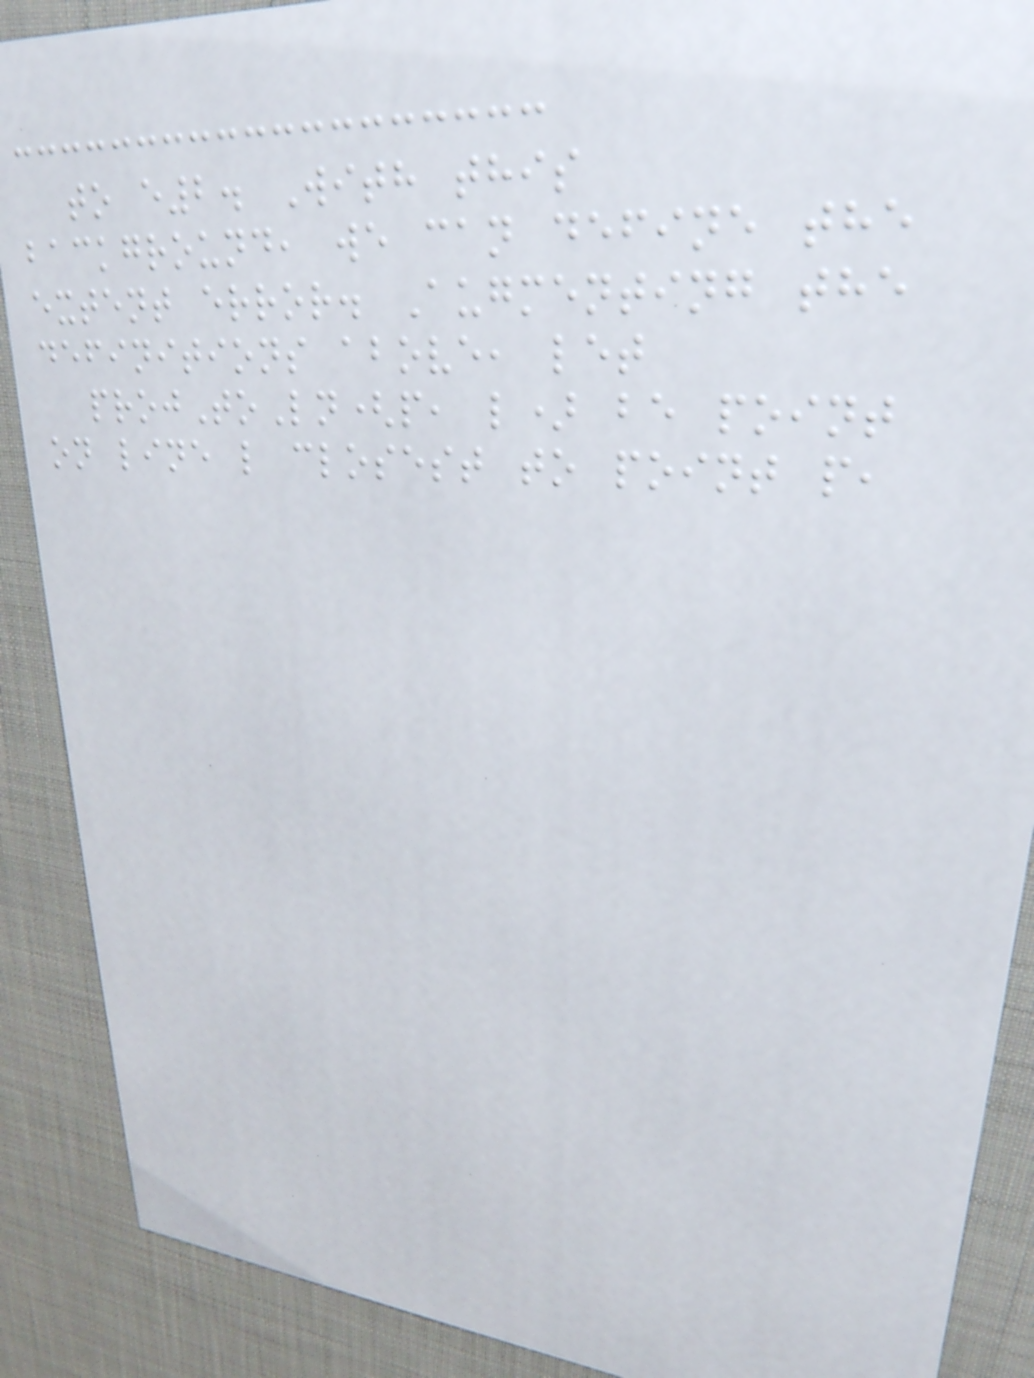to e2. With this
background, we can define the
extent error. Augmenting the
definitions above, let
projToLn(p, l) be point
on line l closest to point p,
